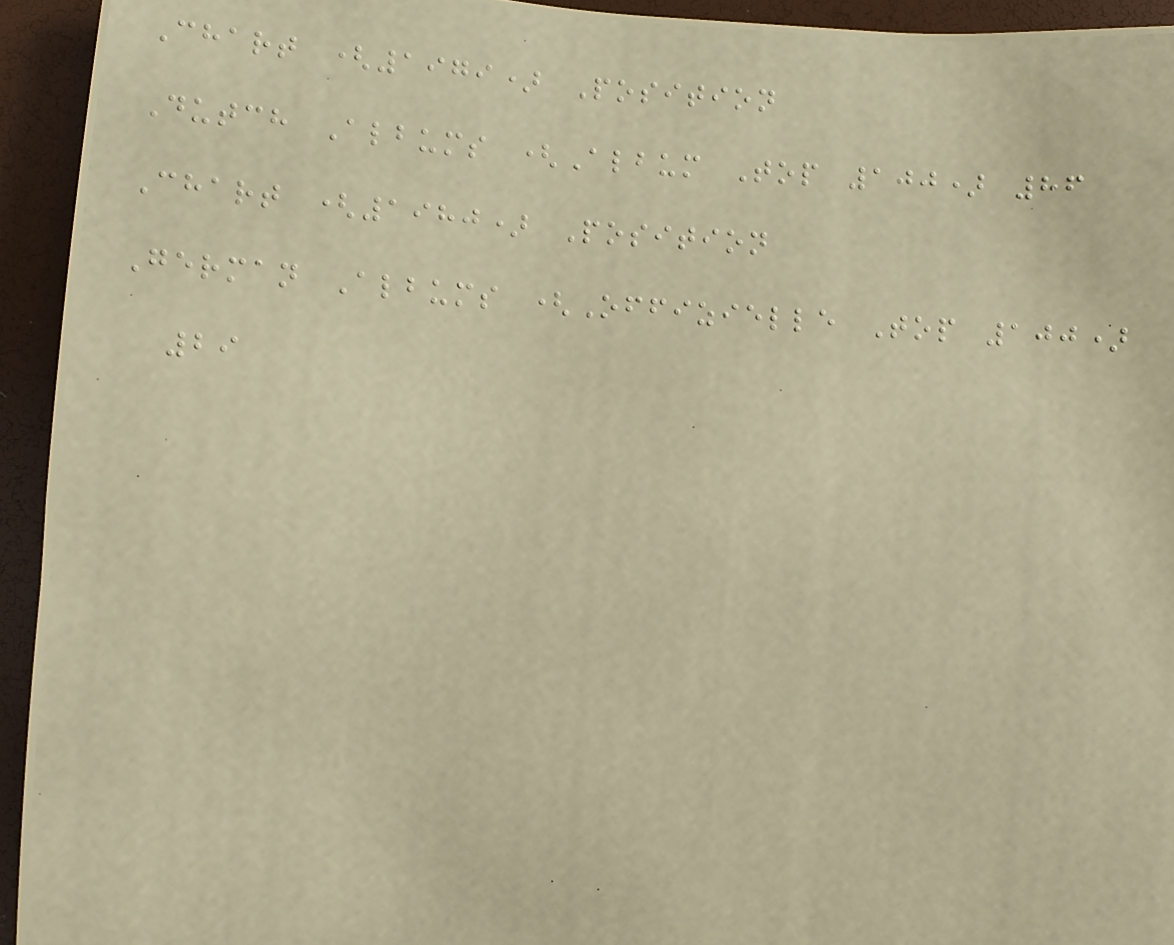Chart (1979) Position
Dutch Albums (Album Top 100) 86
Chart (1980) Position
German Albums (Offizielle Top 100)
29
